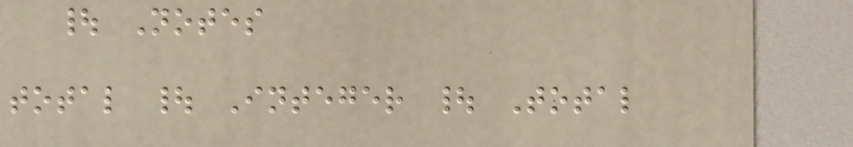| Notes
total | Integer | Total
